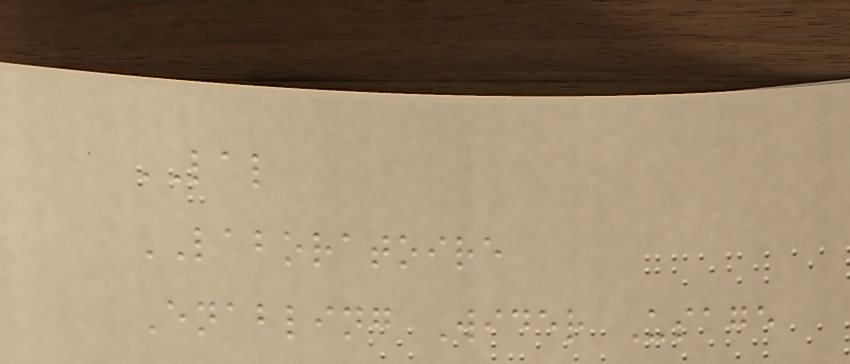LAL
LABORATOIRE
Enabling Wider Usage
